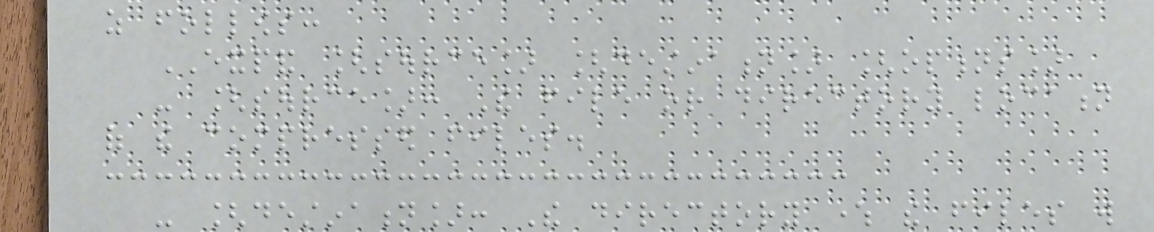as follows:
EXPAND [source] [destination] [options]
- [source]: The file or directory location
of the compressed files.
- [destination]: The directory where the files will
